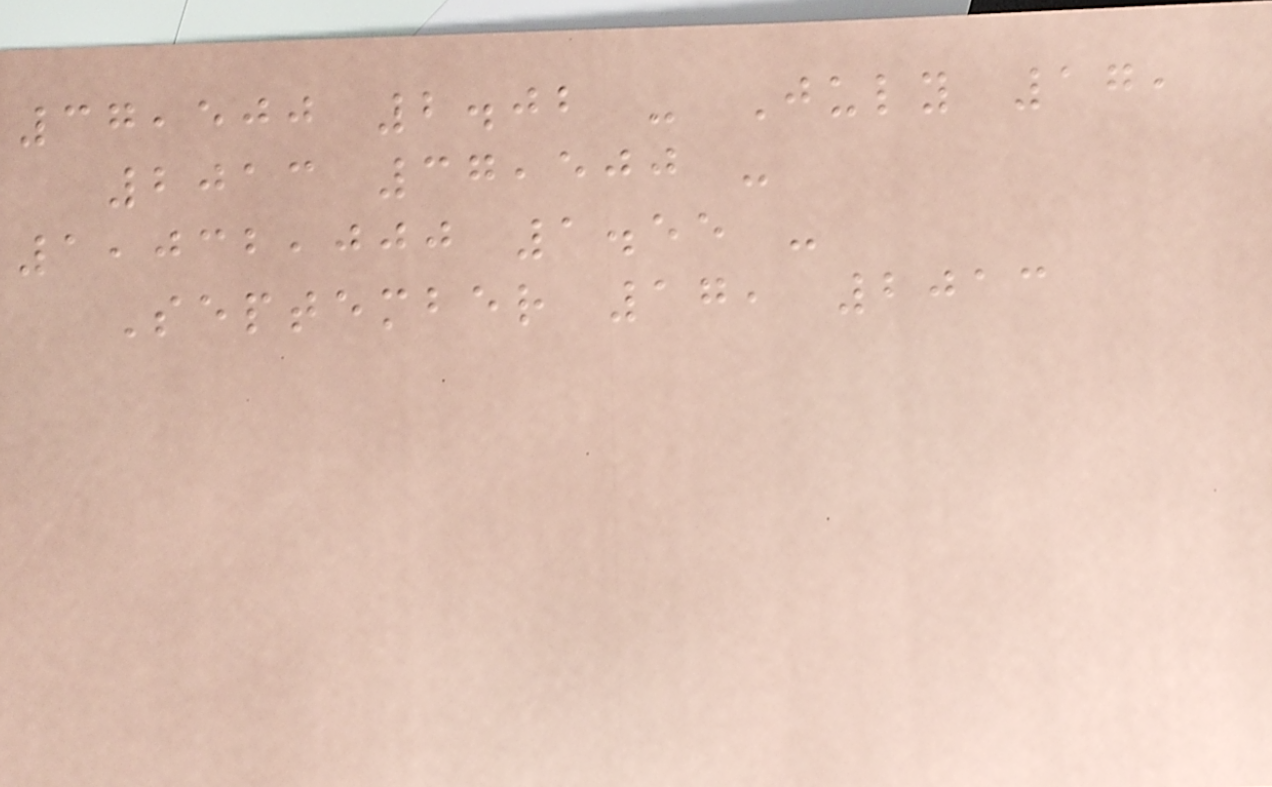37,500 2.02 - July 17,
2013 37,500 -
1,032,000 1.55 -
September 17, 2013
